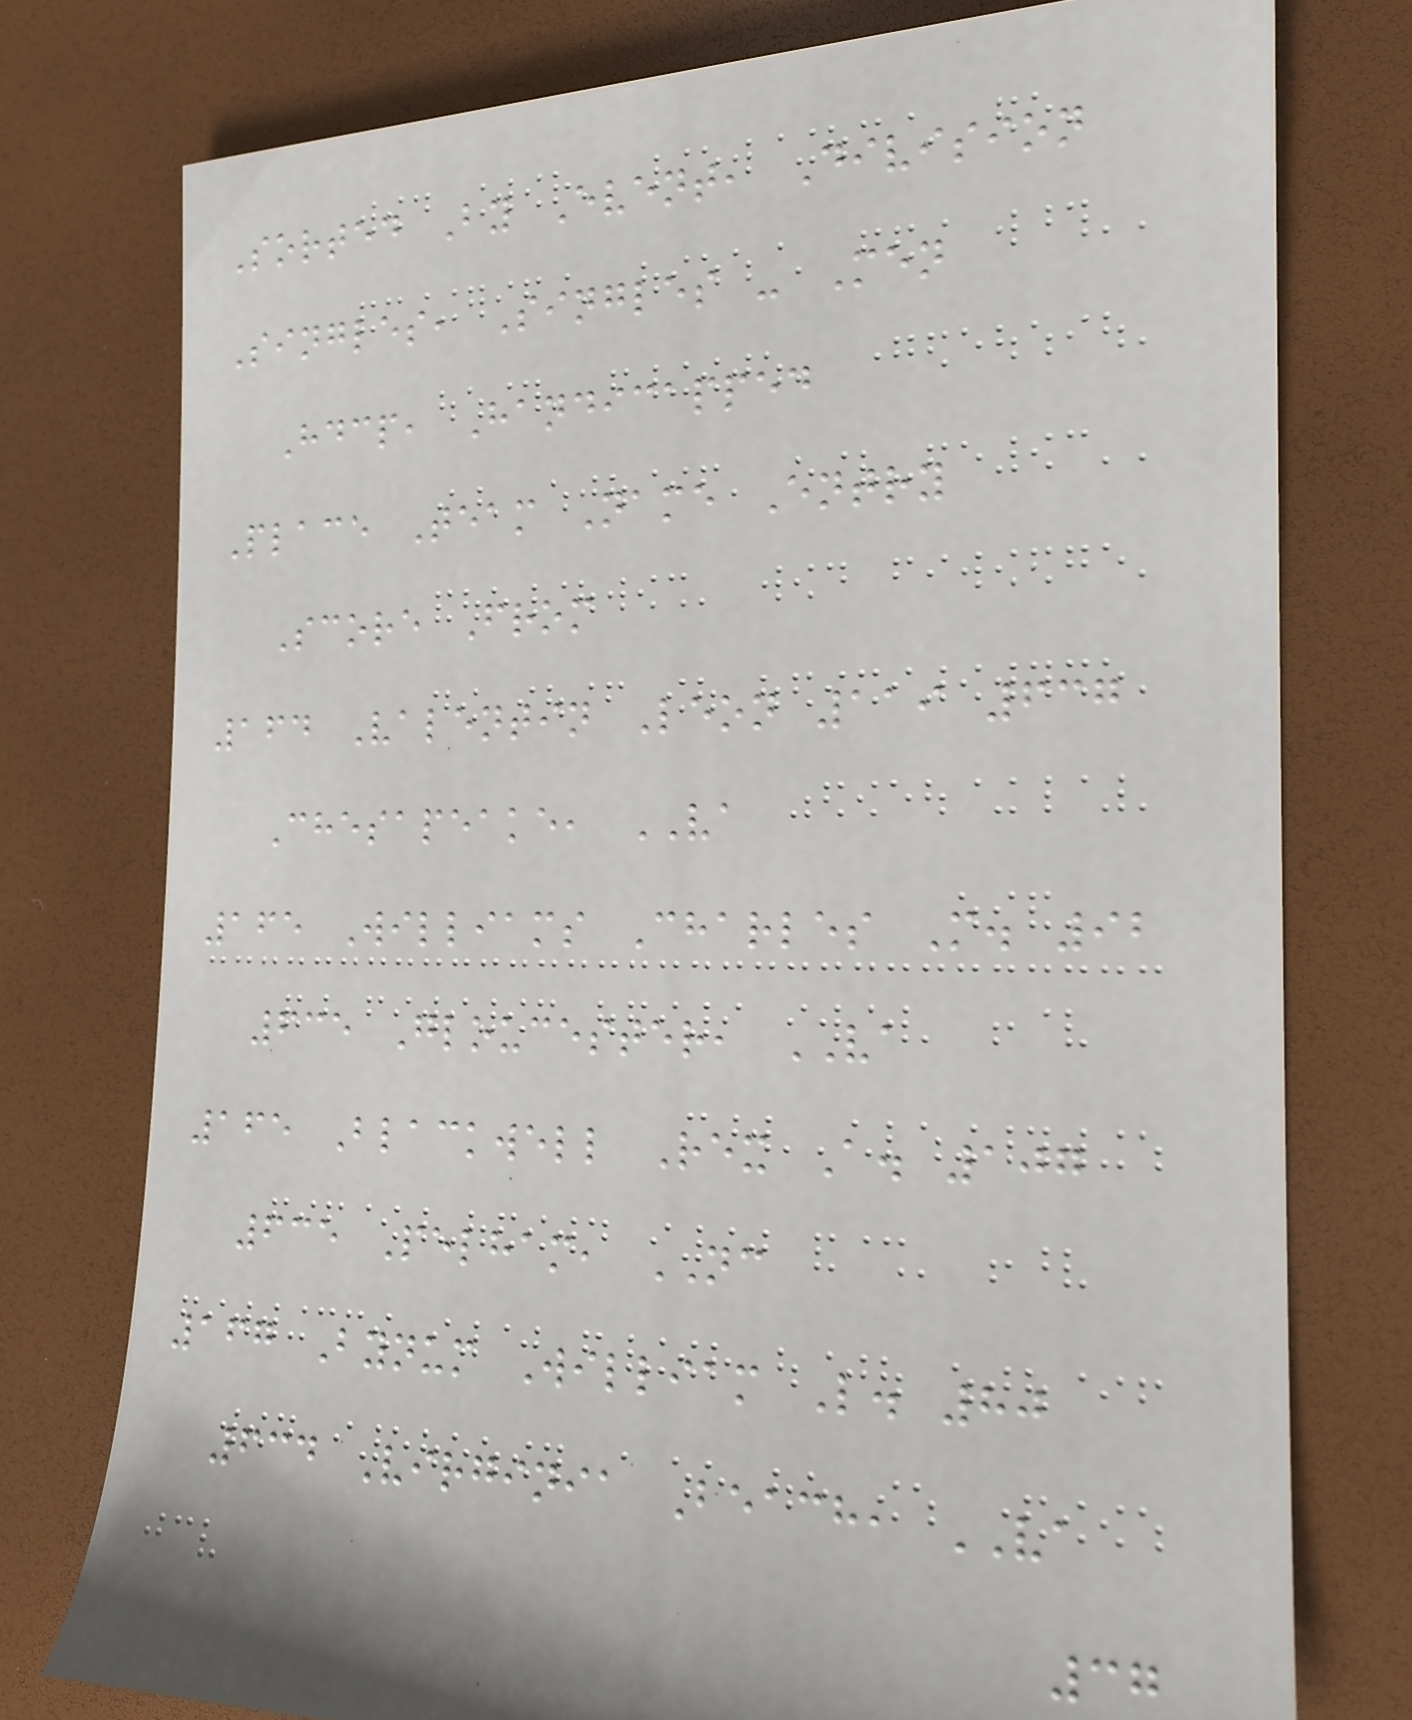Sorted By Event, Division
Singles, Singles - Men
Hdcp, Handicapped
Place Team Name Entry
Score From
164 Valentin Leon 119 637
Chesapeake, VA
165 Williams Charles M. 92
635 Gloucester, VA
165 Blackwell Rex A. 107
635 Pelham, NC
167 Bynum William L. 80
634 Virginia Beach, VA
37
